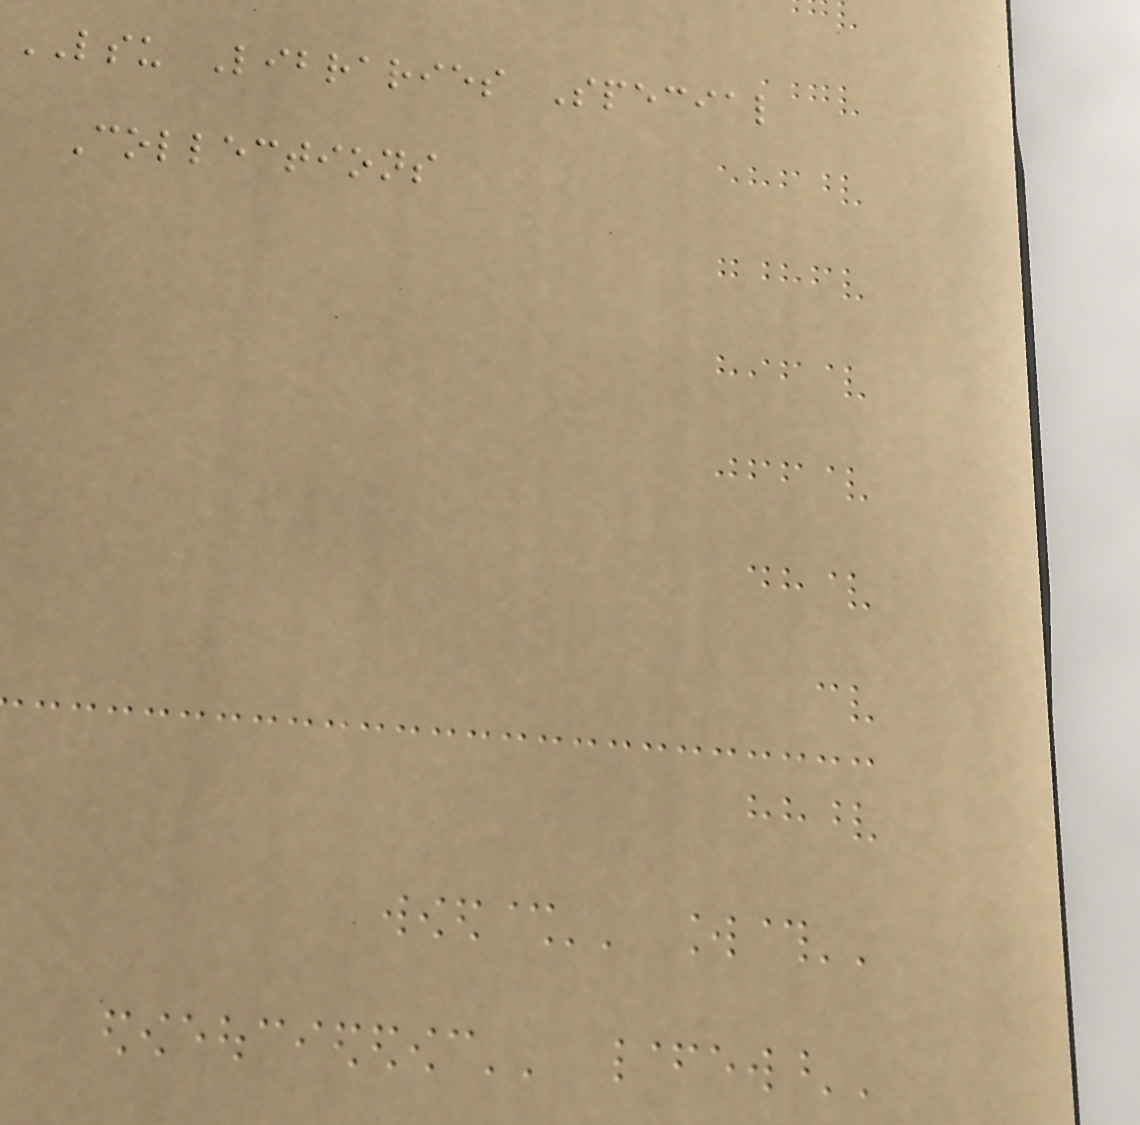LSU Libraries Special
Collections
